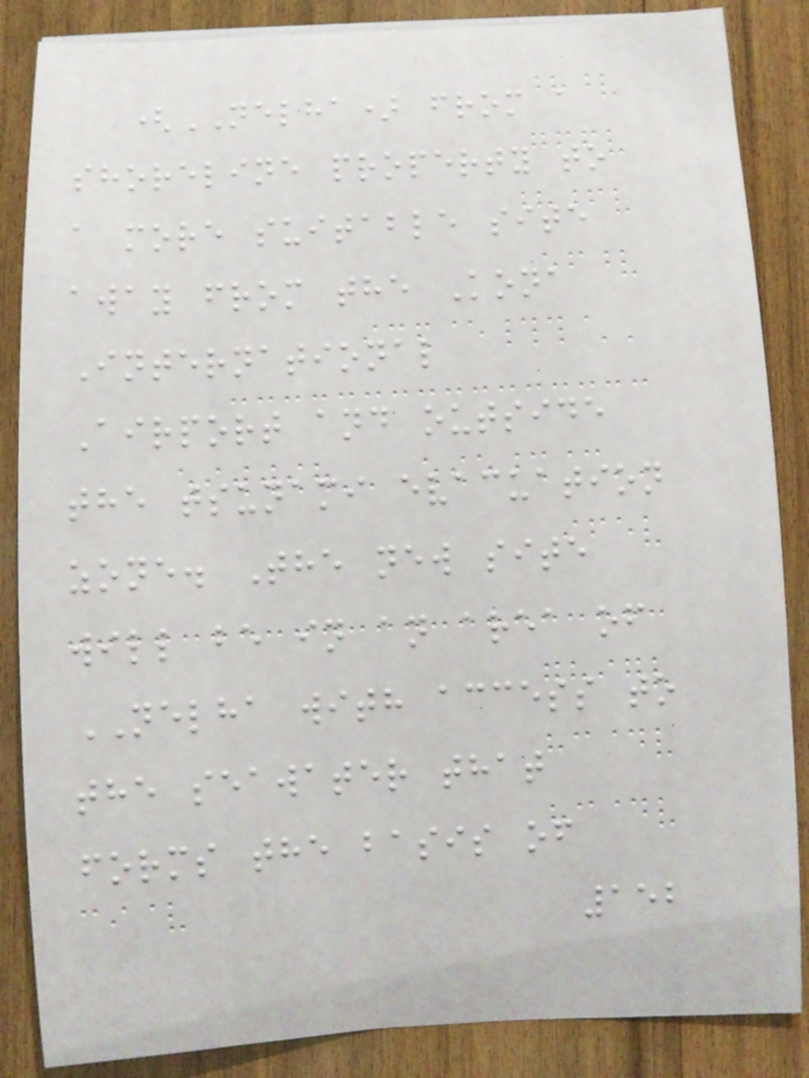(NELHA) from a
shoreline property to
a more suitable site
away from the Kona
International
Airport and outside
the tsunami evacuation
zone. The new site
will be in an area of
NELHA with access to
the seawater that
forms the basis of
152
